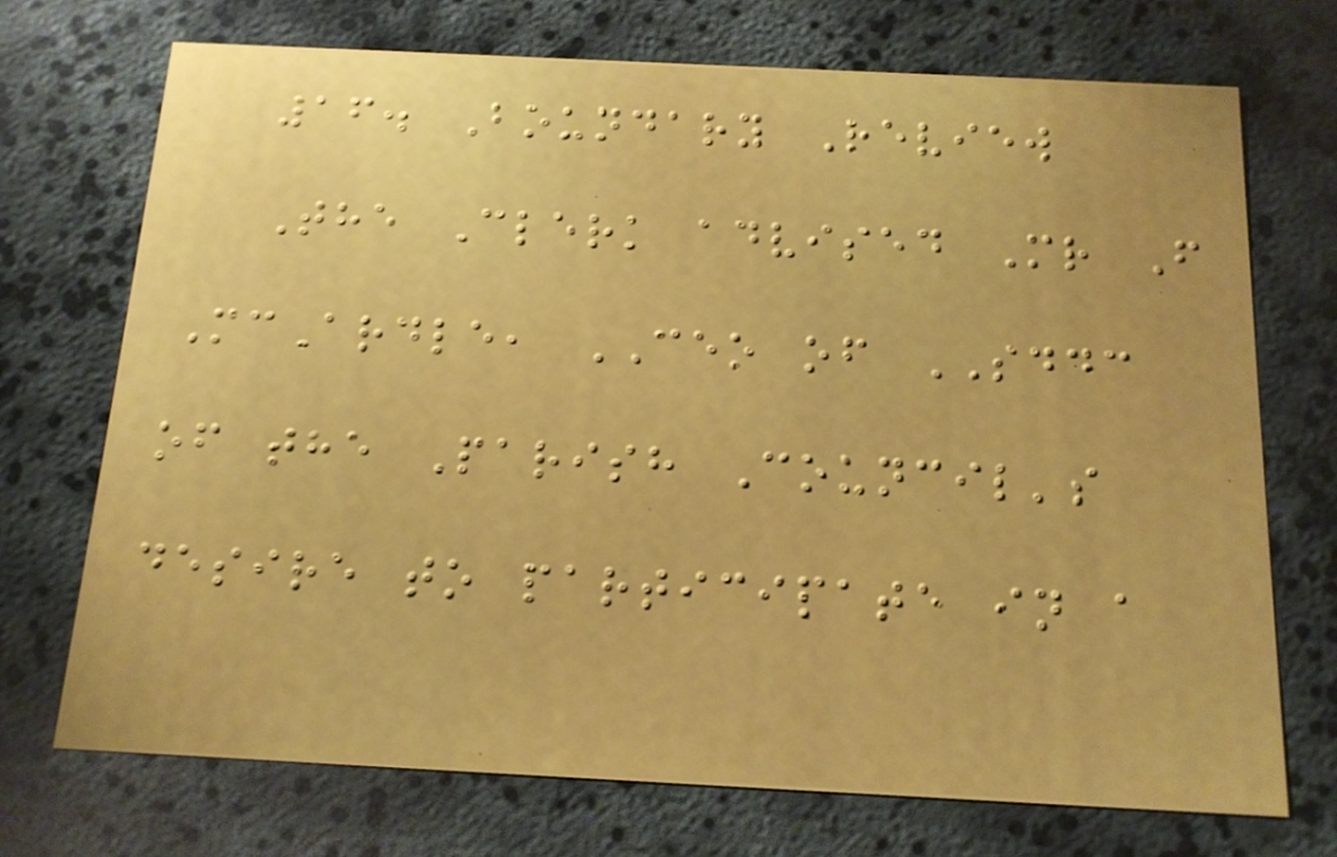16. Boundary Review
The Clerk advised Mr F
McArdle, CEO of SDDC
of the Parish Council's
desire to participate in a
